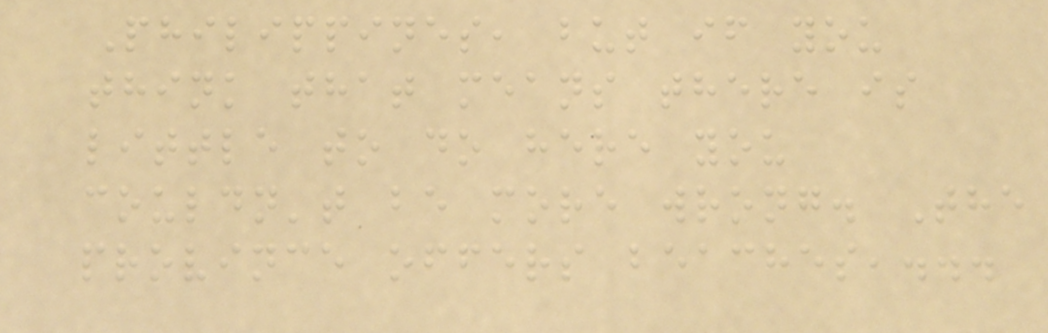Philippines, but if you
think that means there is
little to do here you
couldn't be more wrong. The
province offers beaches,...
